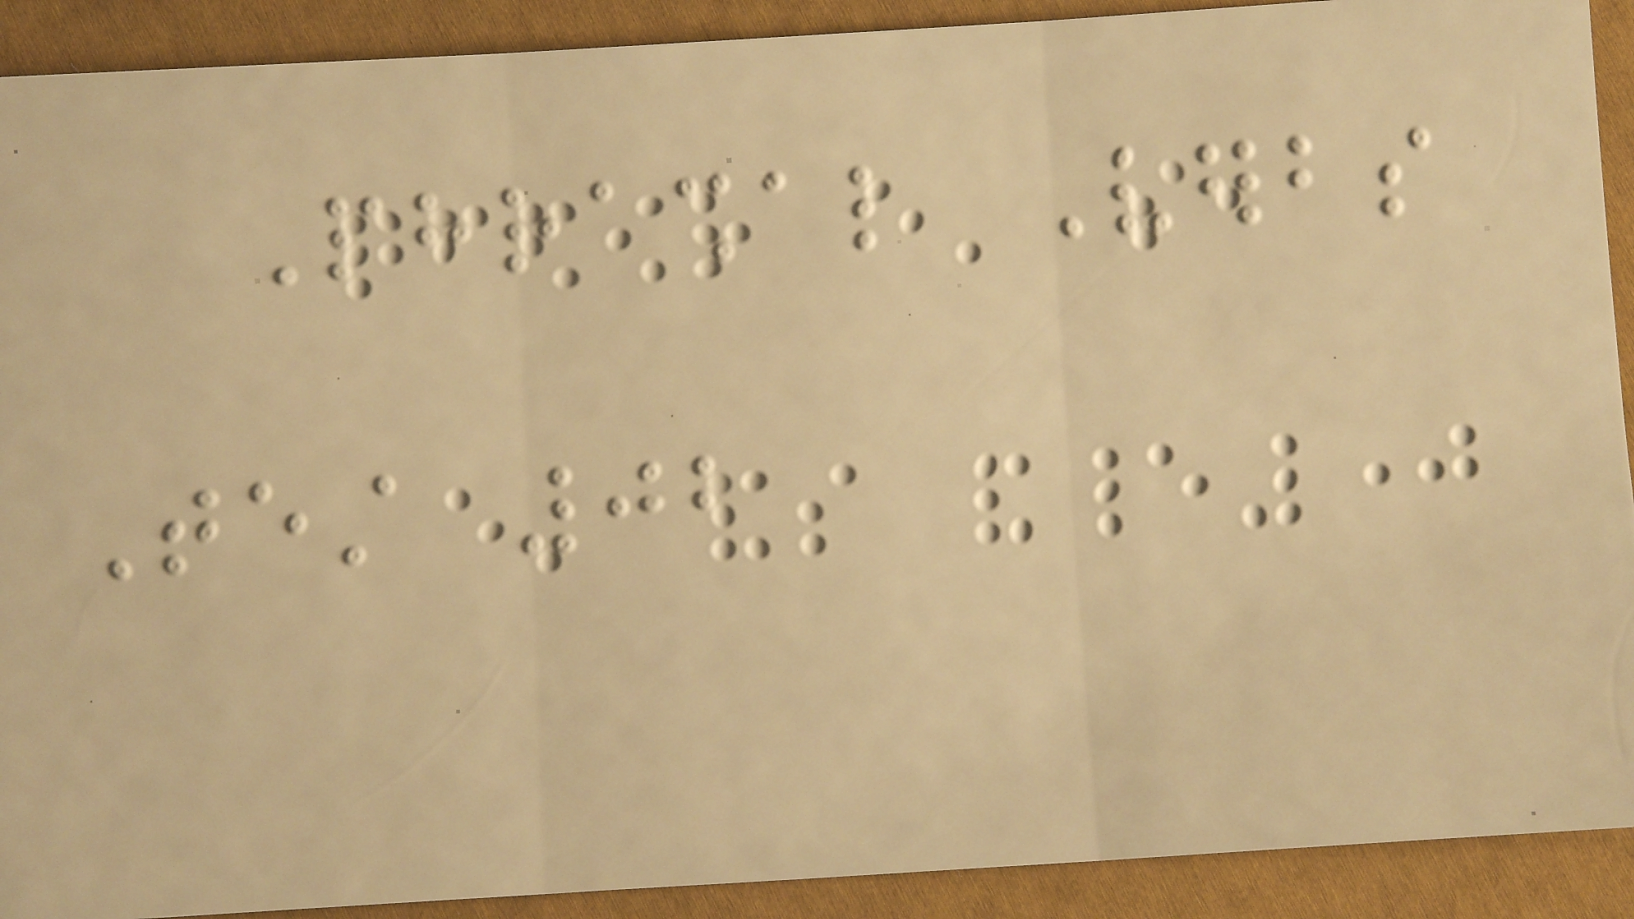Phrashal Verbs
Test 02
